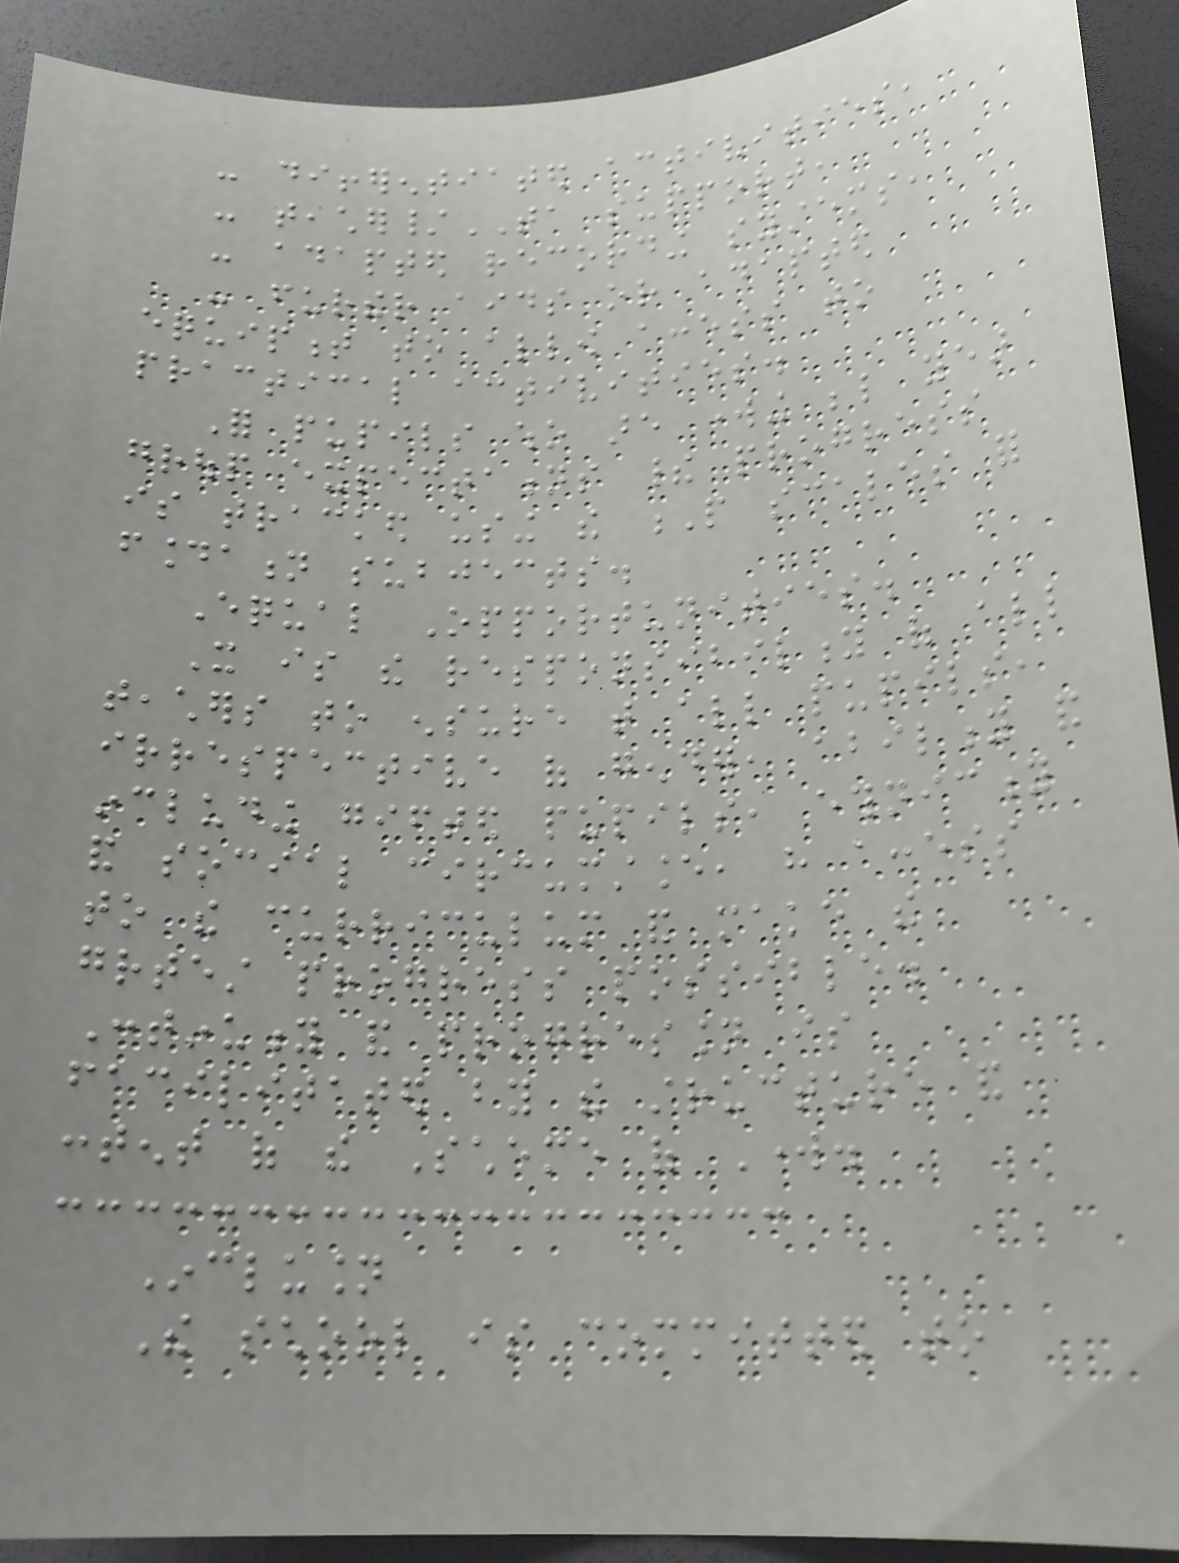- differentiated activities,
- teacher/TA support,
- adapted recording systems,
- further aids or adapted
equipment to allow access to
practical activities.
For pupils who are working below year
group expectations their progress
is tracked using the P scales for
foundation subjects.
Equal Opportunities.
It is the responsibility of all
teachers to ensure that all pupils,
irrespective of gender, ability and
including gifted pupils, ethnicity
and social circumstance, have access
to the curriculum and make the
greatest progress possible.
Continuity and progression is
facilitated by the structure and
content of the Scheme of Work.
Inclusion
The school is committed to
